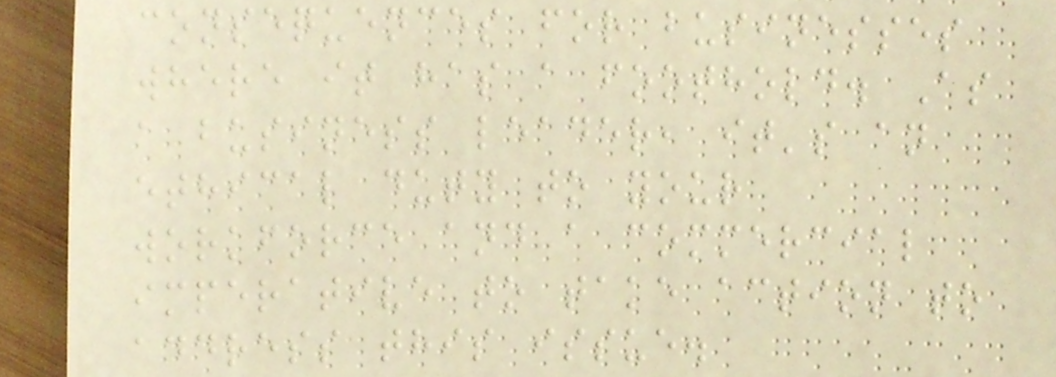consequences for businesses
where it has a foothold. As
a business leader, it's an
ethical duty to your
workforce and a commercial
imperative to take action to
address this issue.
